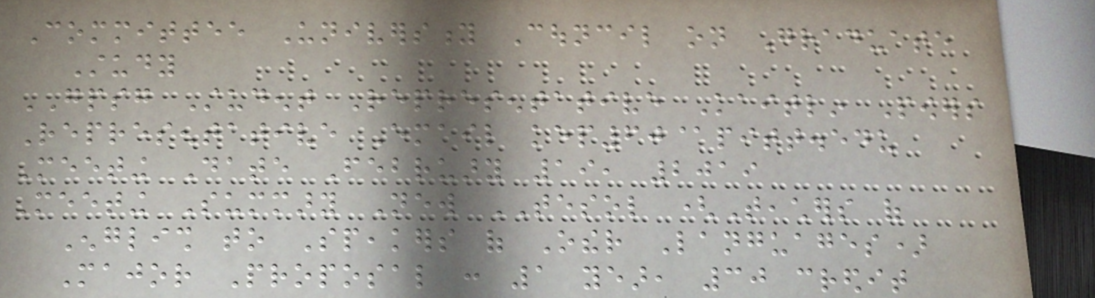Committee University Council on Graduate
Study
GPSG Student Representative Kaitlin Powers
Representative Email kep60@pitt.edu
Meeting Date February 19, 2019
Meeting Summary New TESOL (Teachers of
English to Speakers of Other Languages)
Major Proposal : 1 year, 30 credit
